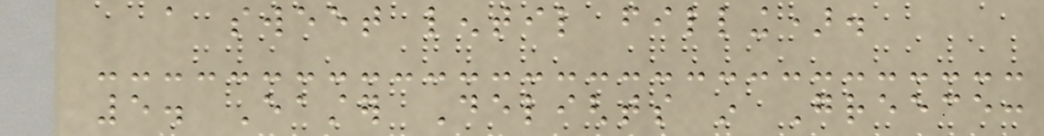a sweet lentil filling).
5. Easter Delights in Greece:
